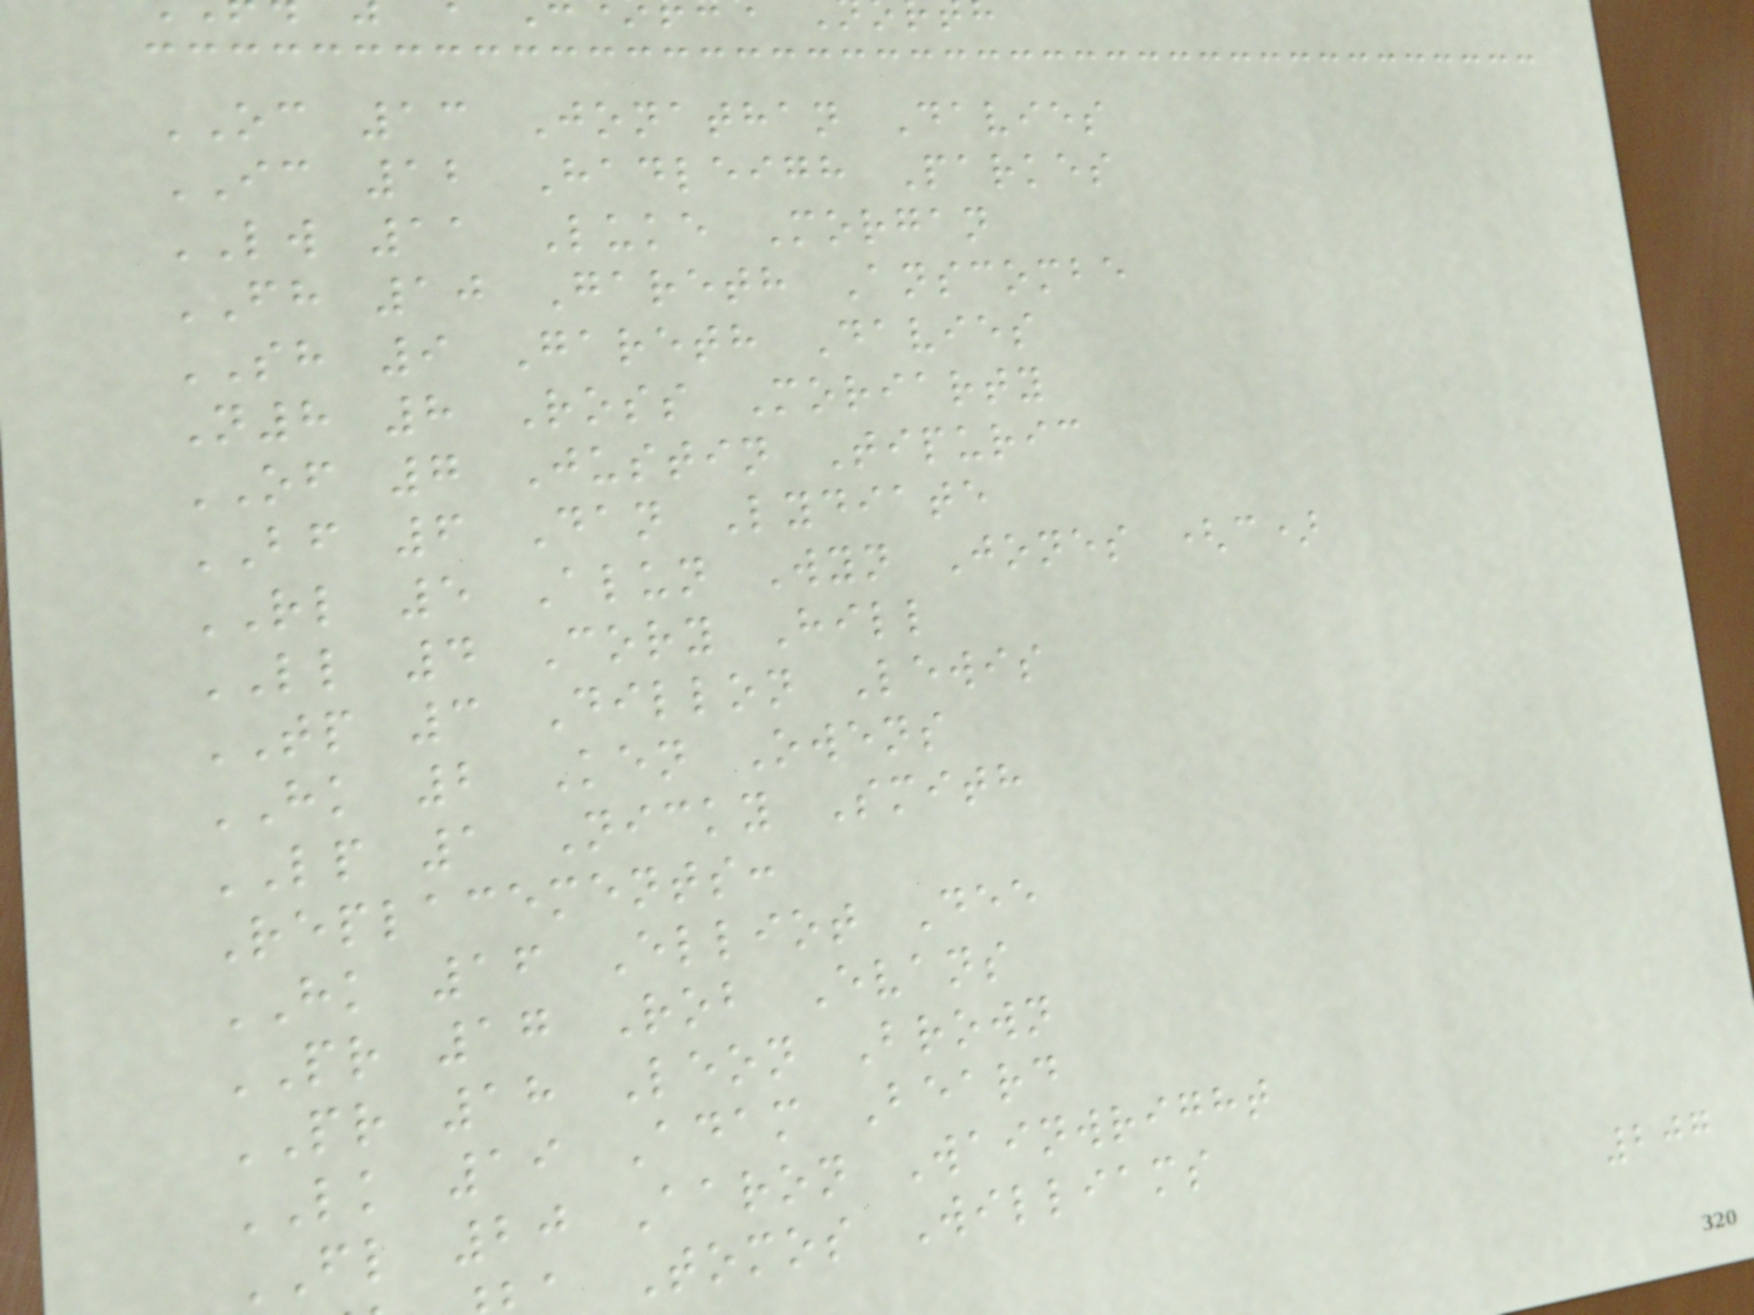OC 13 Jonathan Davies
IC 12 Hadleigh Parkes
LW 11 Luke Morgan
FH 10 Gareth Anscombe
SH 9 Gareth Davies
N8 8 Ross Moriarty
OF 7 Justin Tipuric
BF 6 Dan Lydiate
RL 5 Alun Wyn Jones (c)
LL 4 Cory Hill
TP 3 Dillon Lewis
HK 2 Ken Owens
LP 1 Nicky Smith
Replacements:
HK 16 Elliot Dee
PR 17 Rob Evans
PR 18 Leon Brown
LK 19 Adam Beard
FL 20 Aaron Wainwright
Tomos Williams
207
